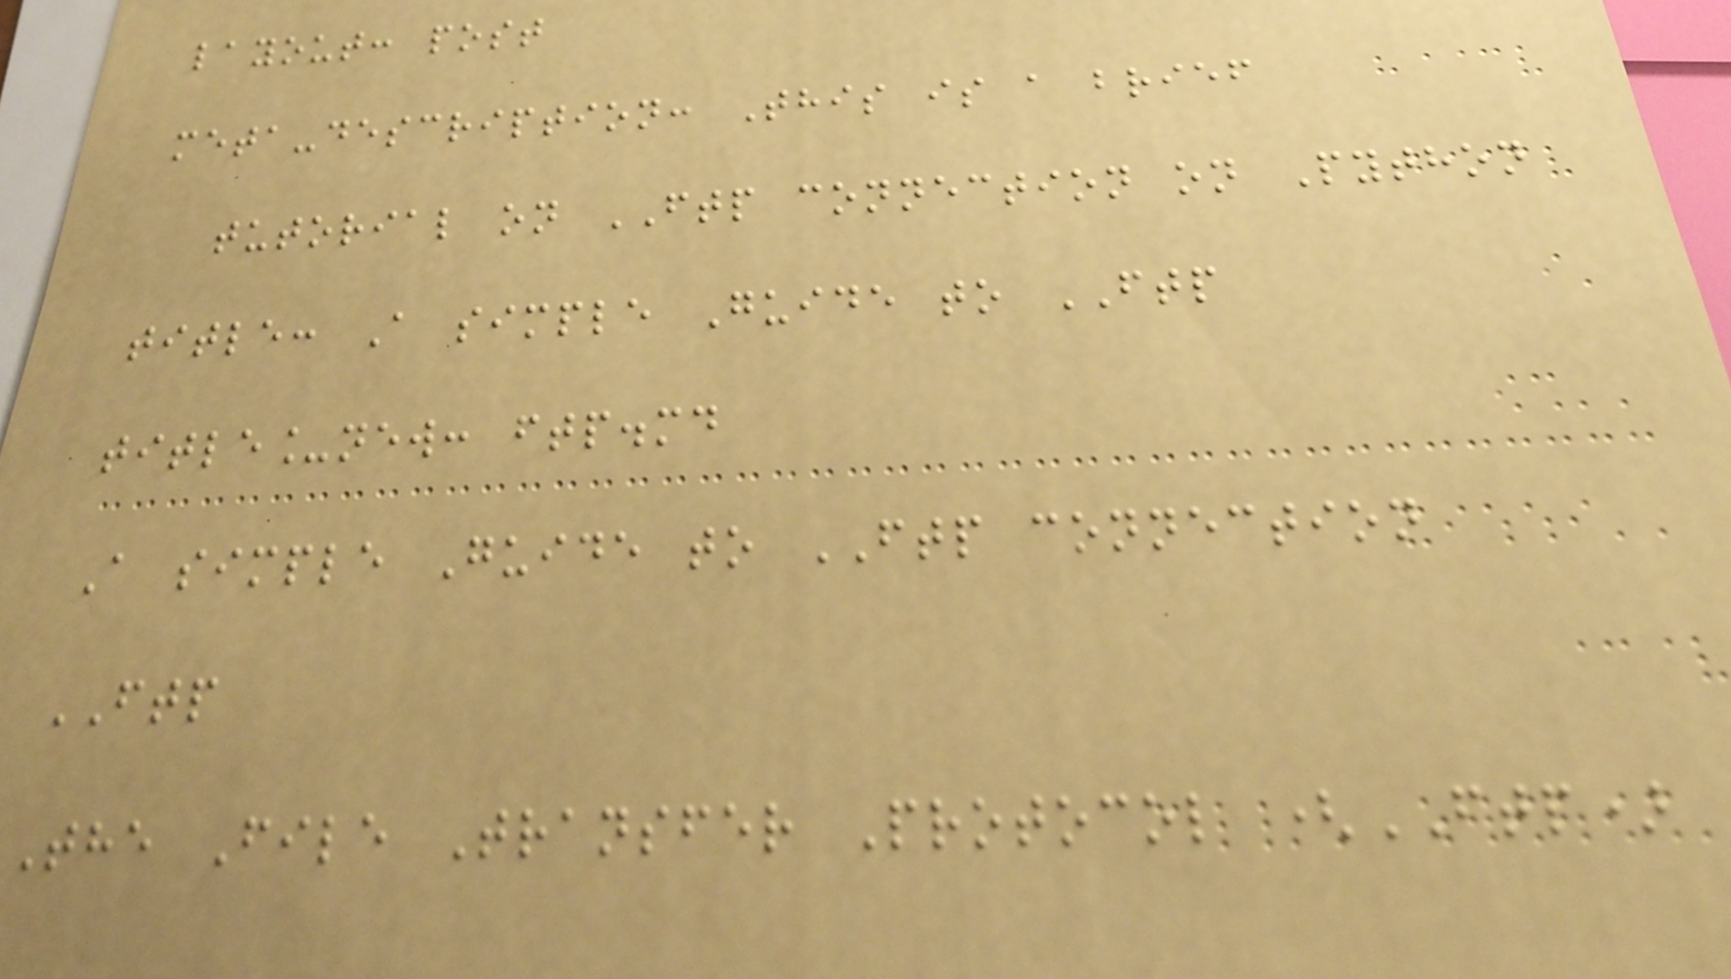layout: post
meta-description: This is a brief
tutorial on FTP connection on Python
title: A simple Guide to FTP
title_new: ftp.md
A simple Guide to FTP connection
FTP
The File Transfer Protocol (FTP)
